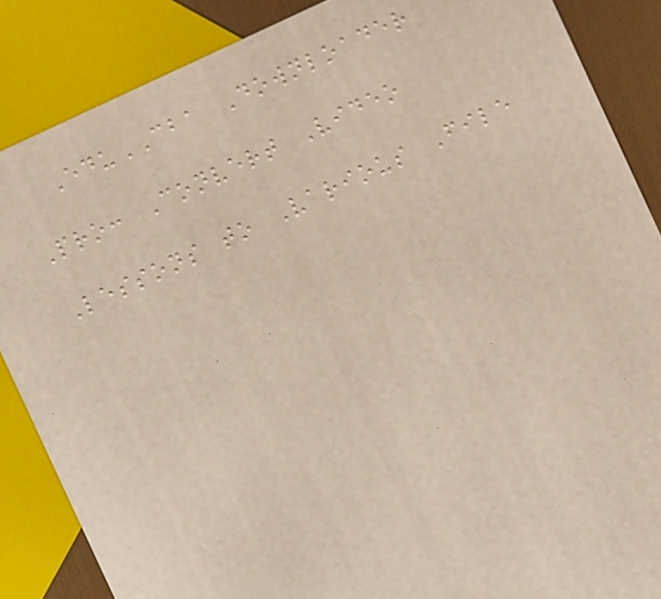EduCBA Downloader
Pro: Convert Video
Lessons to Various File
